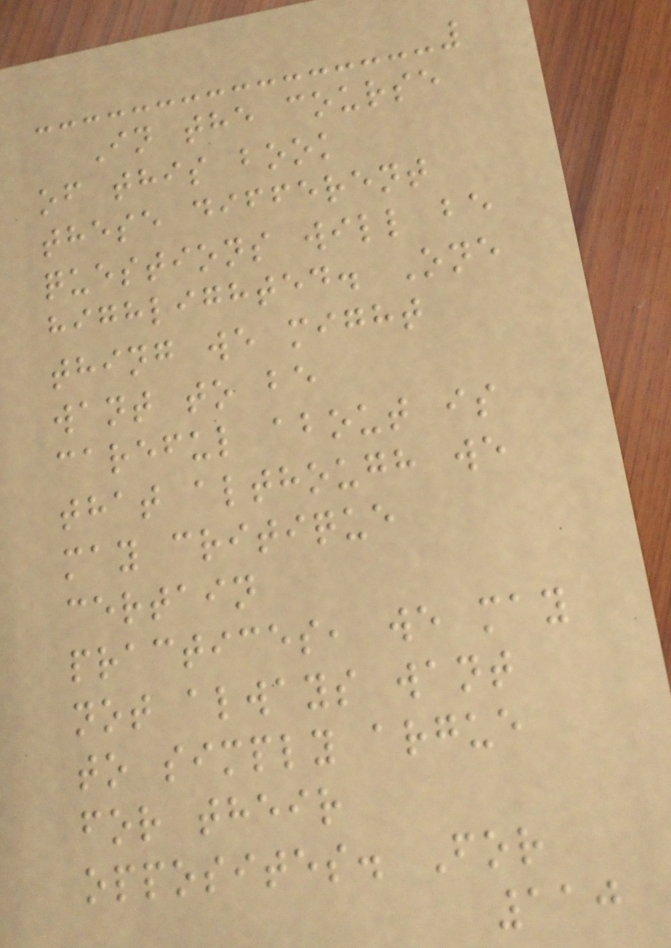In the course
of this book
these different
questions will be
highlighted. One
thing we might
want to be
careful about is
that although we
may critique
certain
practices, we may
not always want
to simply argue
for their
opposites. For
110
